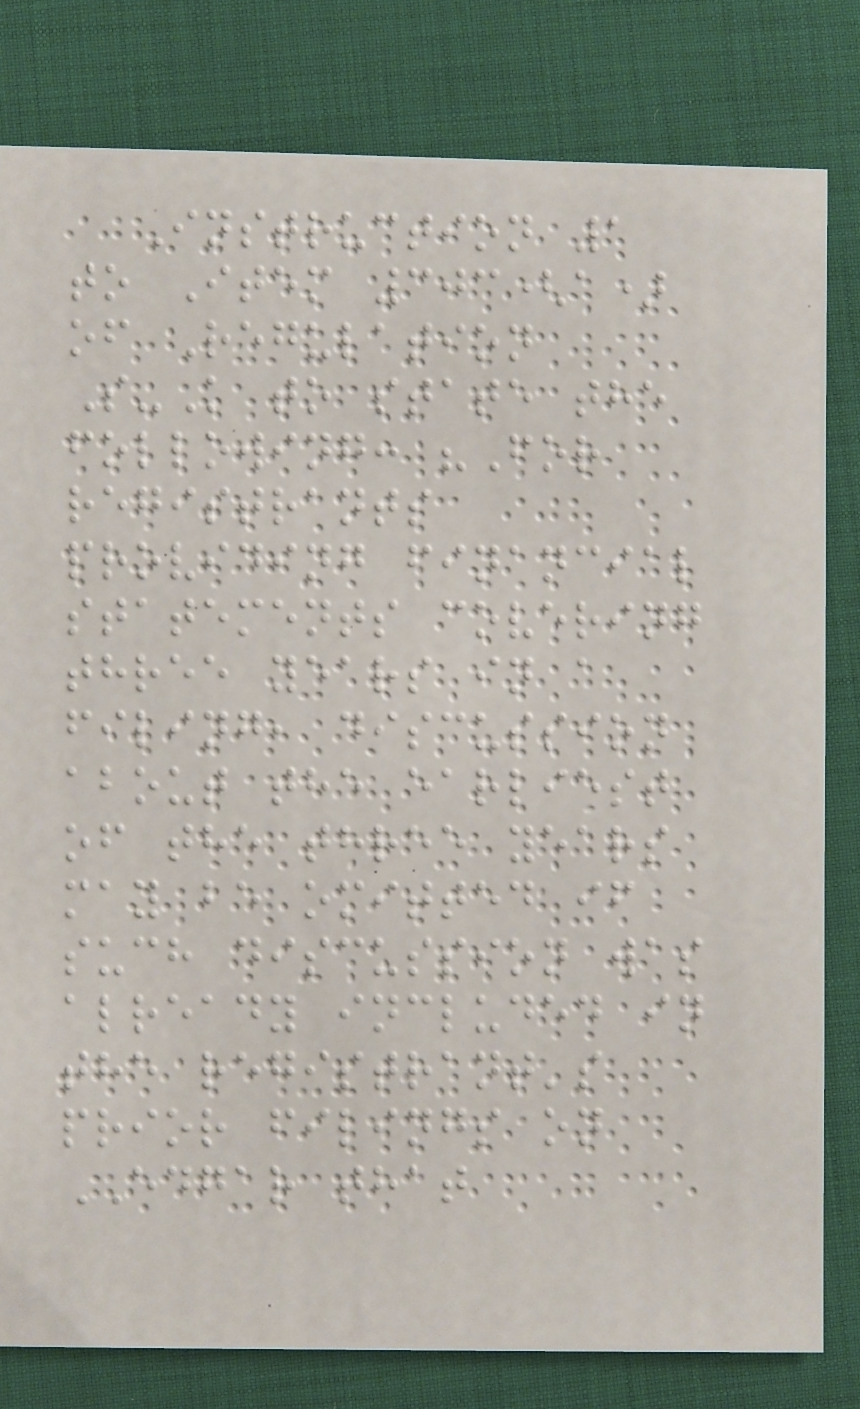Instruction 1
to Item 303(a)
of Regulation
S-K to state the
following: "For
registrants
providing financial
statements covering
three years in a
filing, discussion
about the earliest
of the three years
may be omitted if
such discussion was
already included in
the registrant's
prior filings on
EDGAR that
